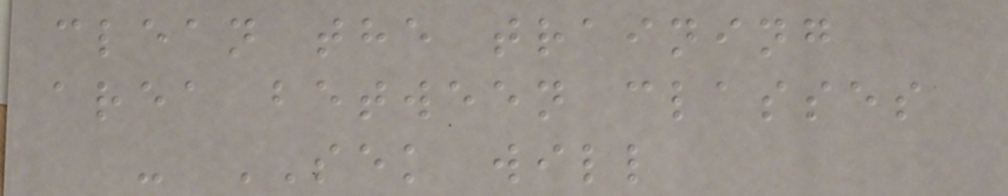clean the training
area between classes
- SEK will
